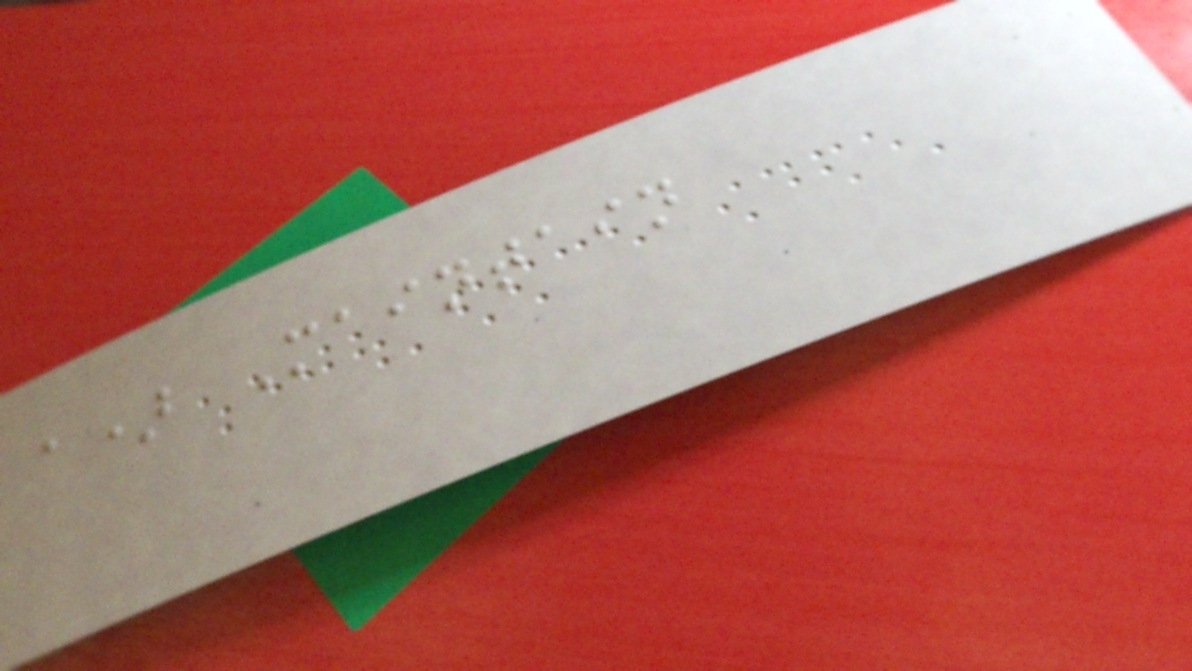a) Maintain
